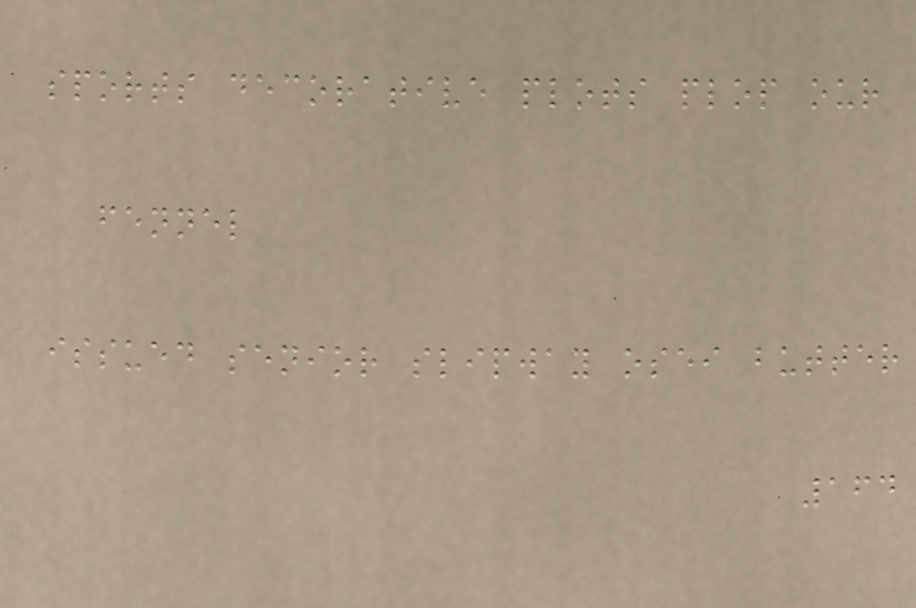sports decorative plots plop our
fennel
issued senior slipway osei butter
164
